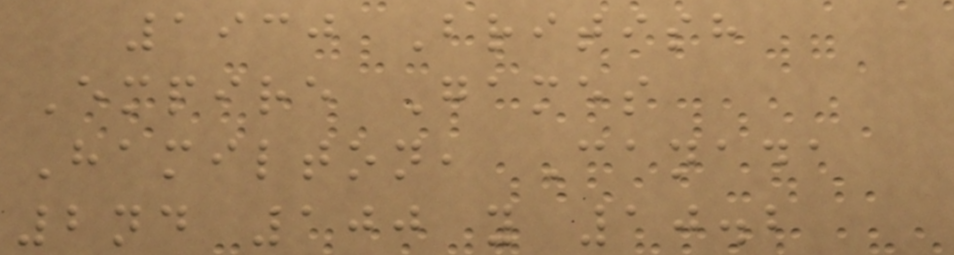1930 British
Empire Games
Hamilton, Canada
2nd 100 y 10.2
